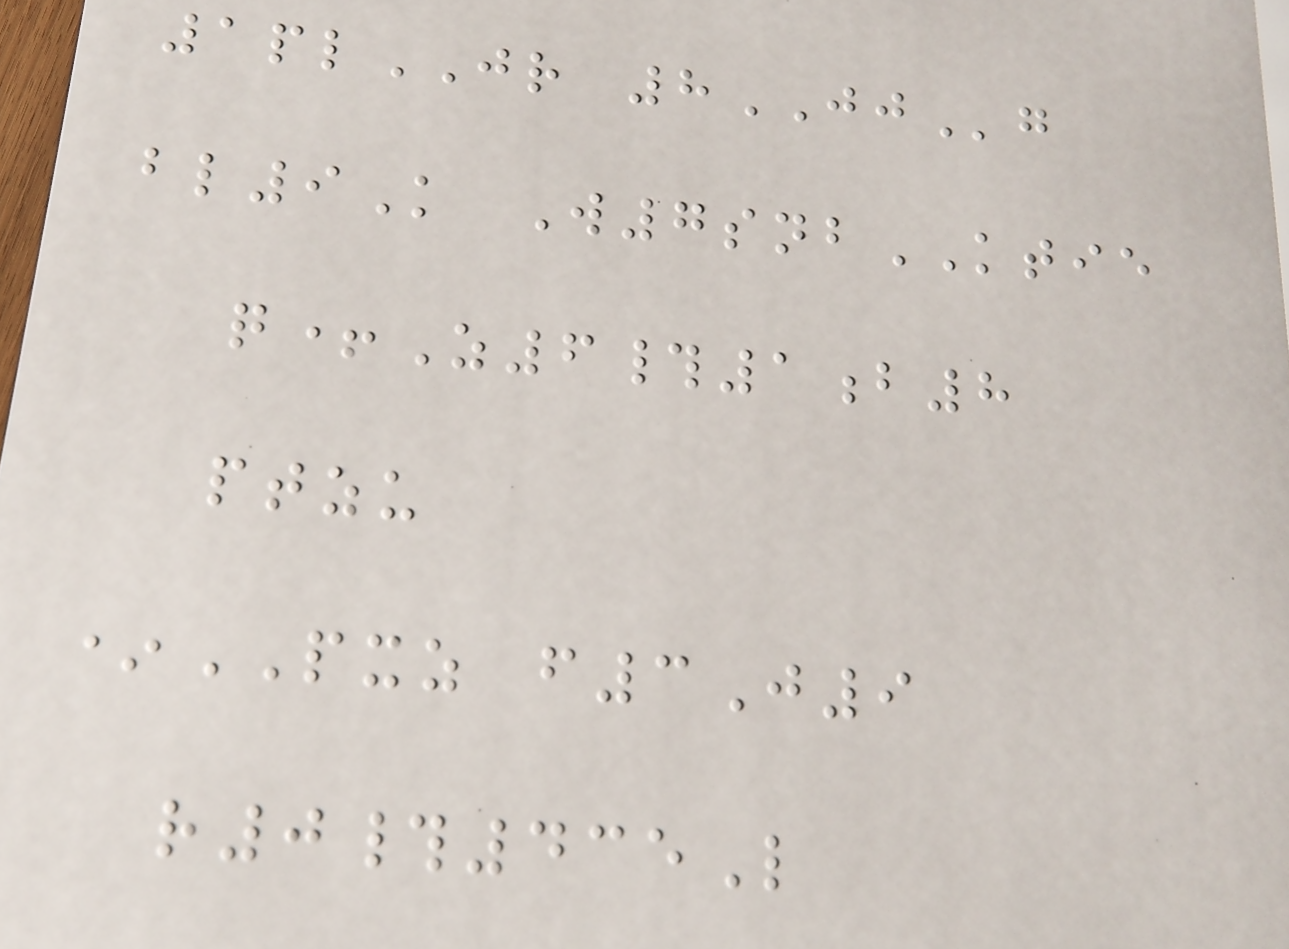1plJR 8JJg
bl9K W7snbKTIE
q+Z6#1b8
ptzu
*PXZ f3J9
r0#435L
